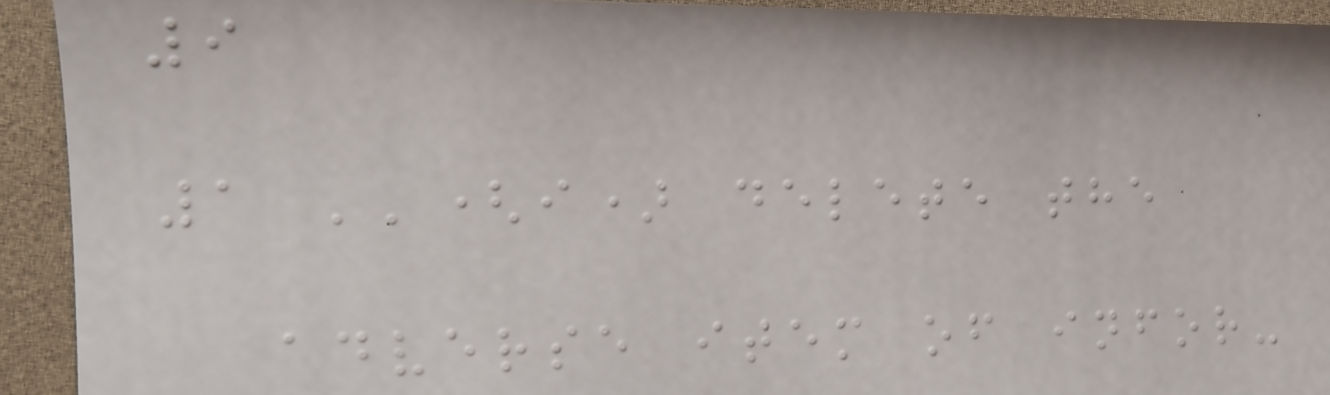9
1 ''(i) delete the
adverse item of infor-
